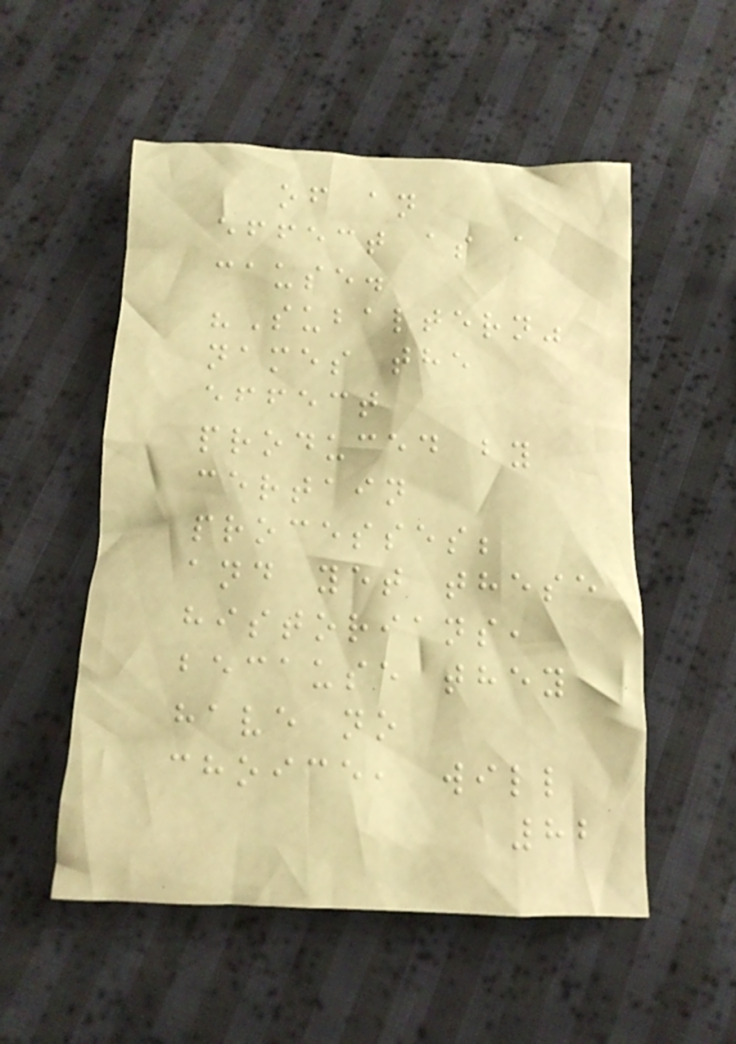of an
effect as a
cause.
"Subaltern"
names the
effect
produced by
certain
processes;
and yet these
historians,
because they
have no
choice, will
82
